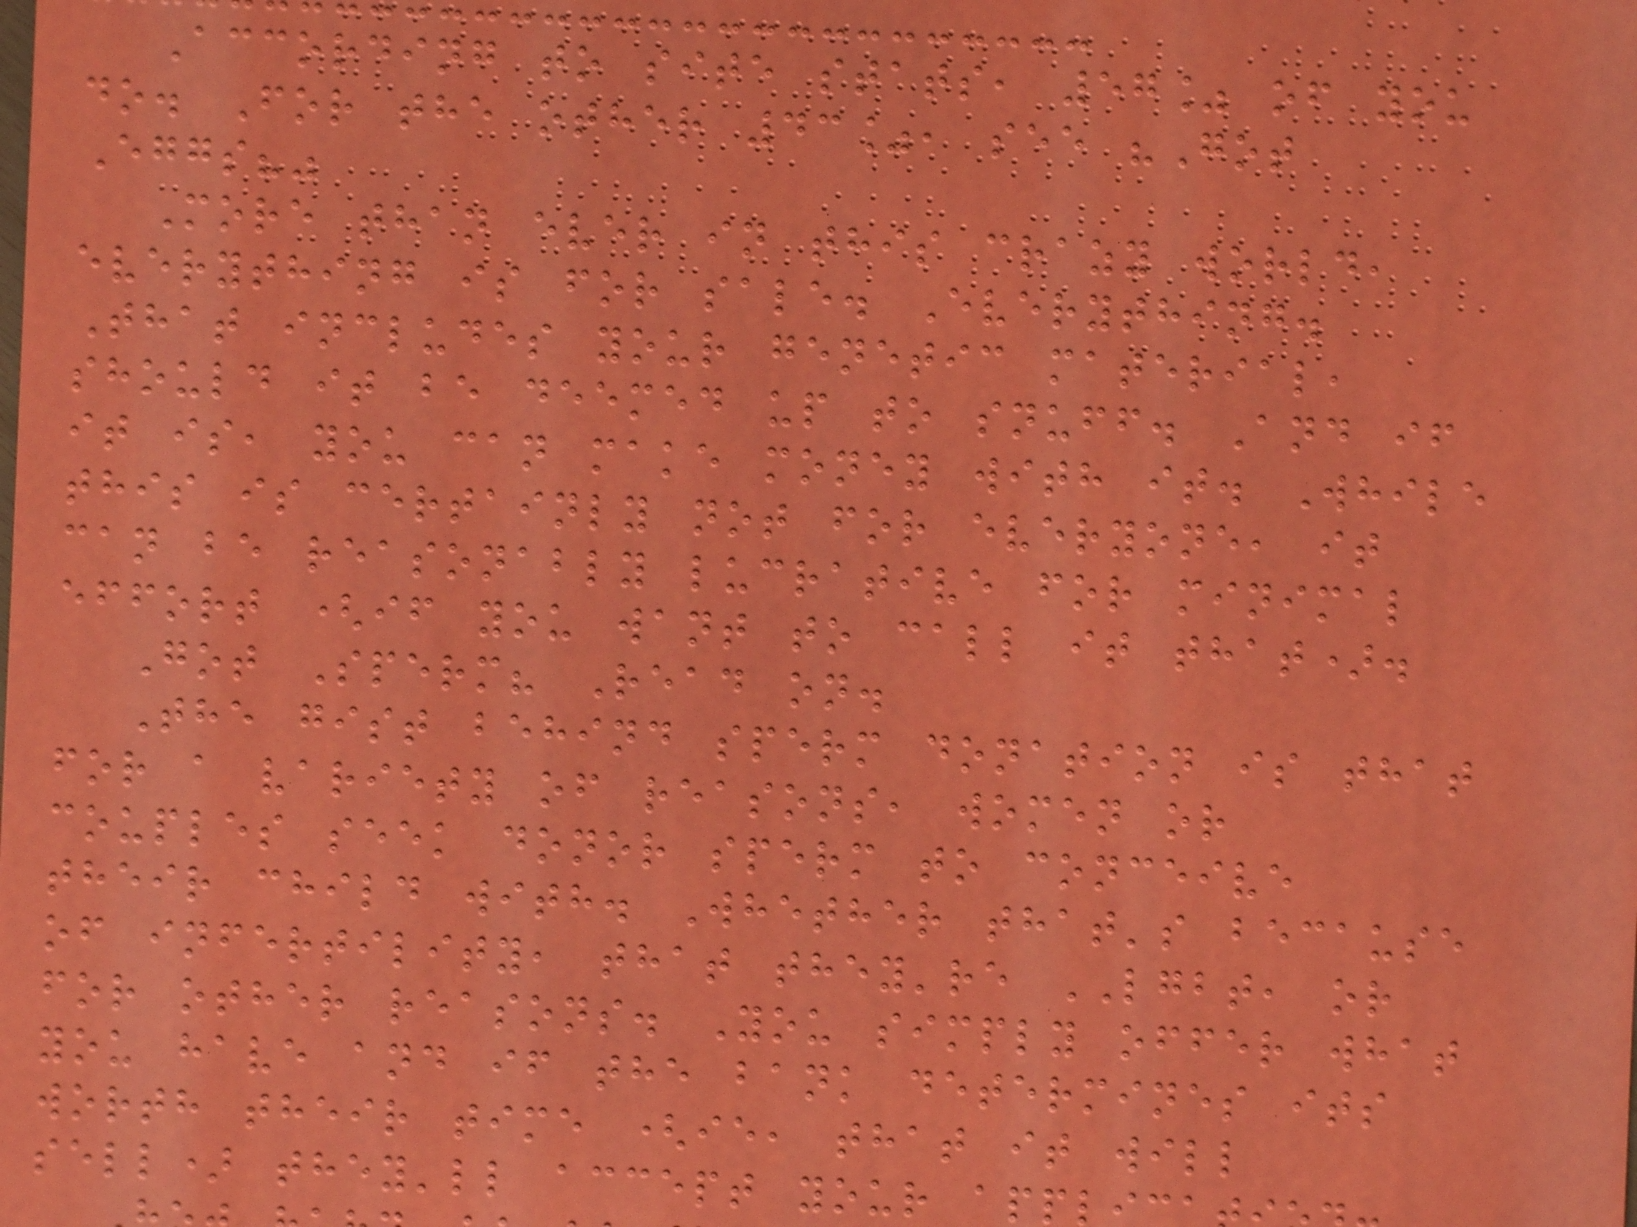According to site stats, 57% of you
do. For the other 43%, see "Got
Eggs?"
More than ever in this crazy world,
everything is for sale. Everything.
That includes your genetic material,
should it be deemed up to snuff. And if
it is, you can make money with it. While
this is certainly not for everyone, it
can be reasonably lucrative for minimal
effort (if you want to call it that).
Got Sperm? Read on.
The gist behind sperm donation is that
for a variety of reasons, women or
couples seek donor sperm to conceive
their child with. Whether that's because
of infertility, that they're LGBT, or
for other reasons. You simply offer what
you have and if the bank determines its
worth their time (ie, that it will
sell) they'll accept your app
